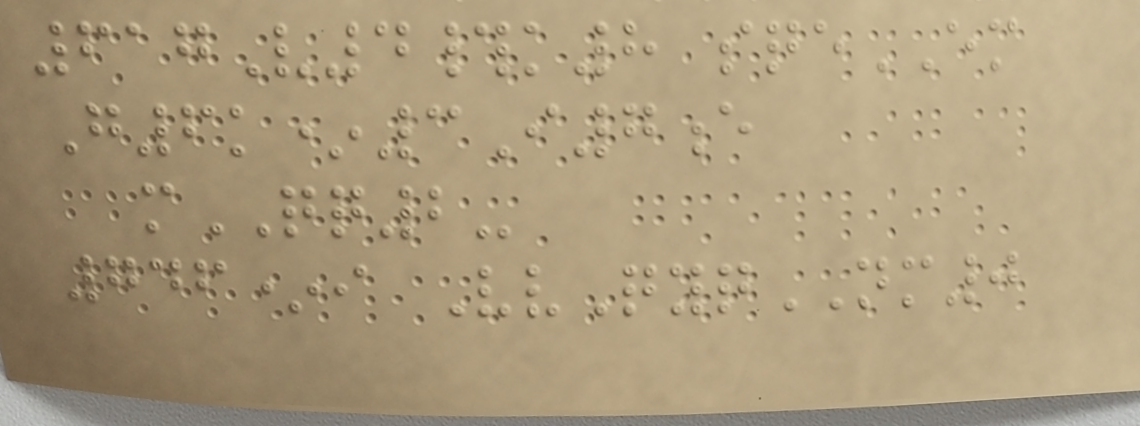617V4#k8 sqeEM
G6k*3I7e
mQQ2-
746*i VvQyqNM0
